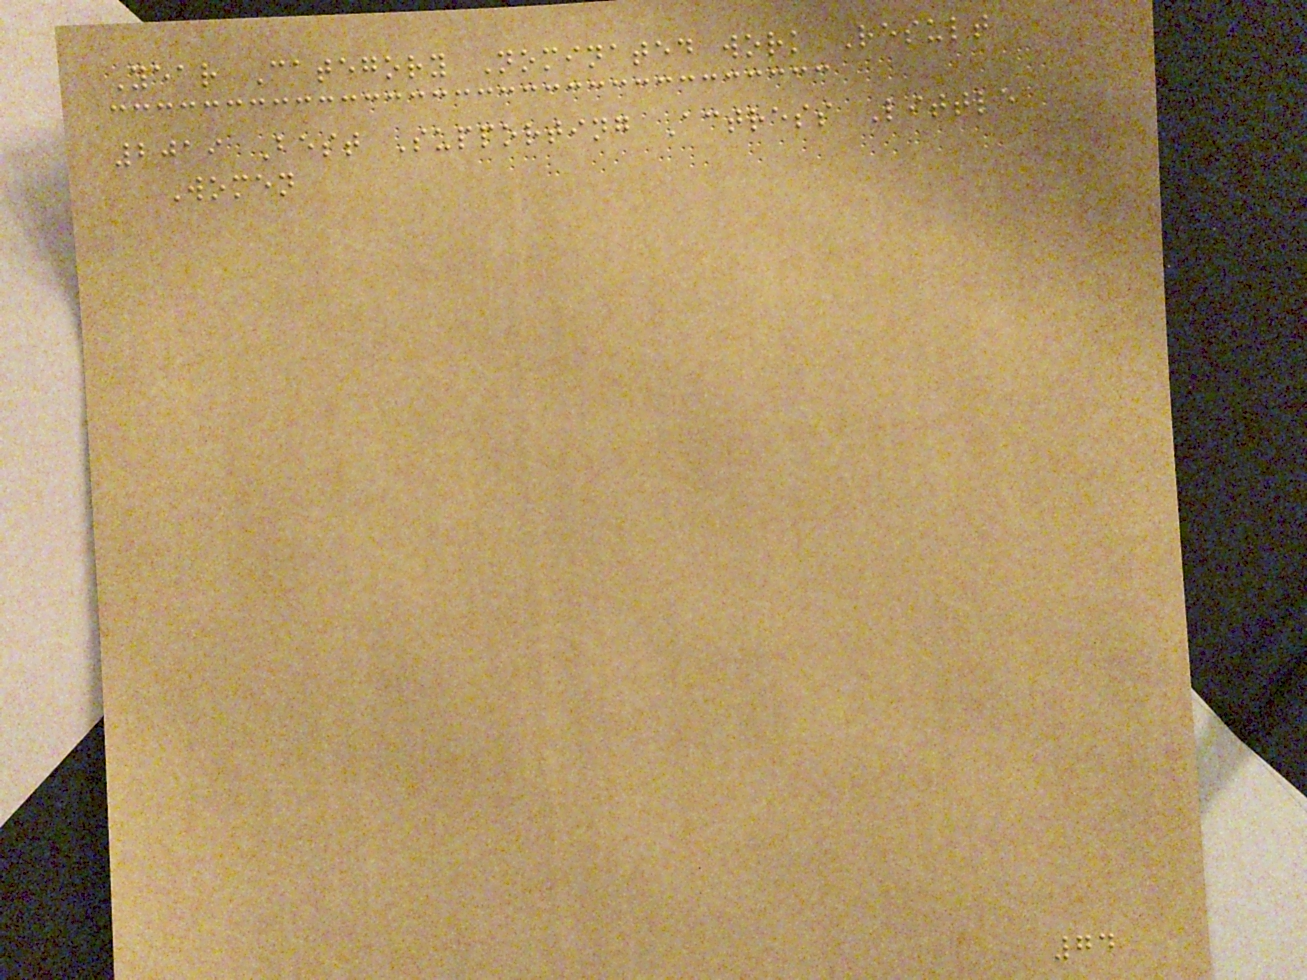Year Category Nominated work Result
2019 Best Supporting Actress Little
Women
74
